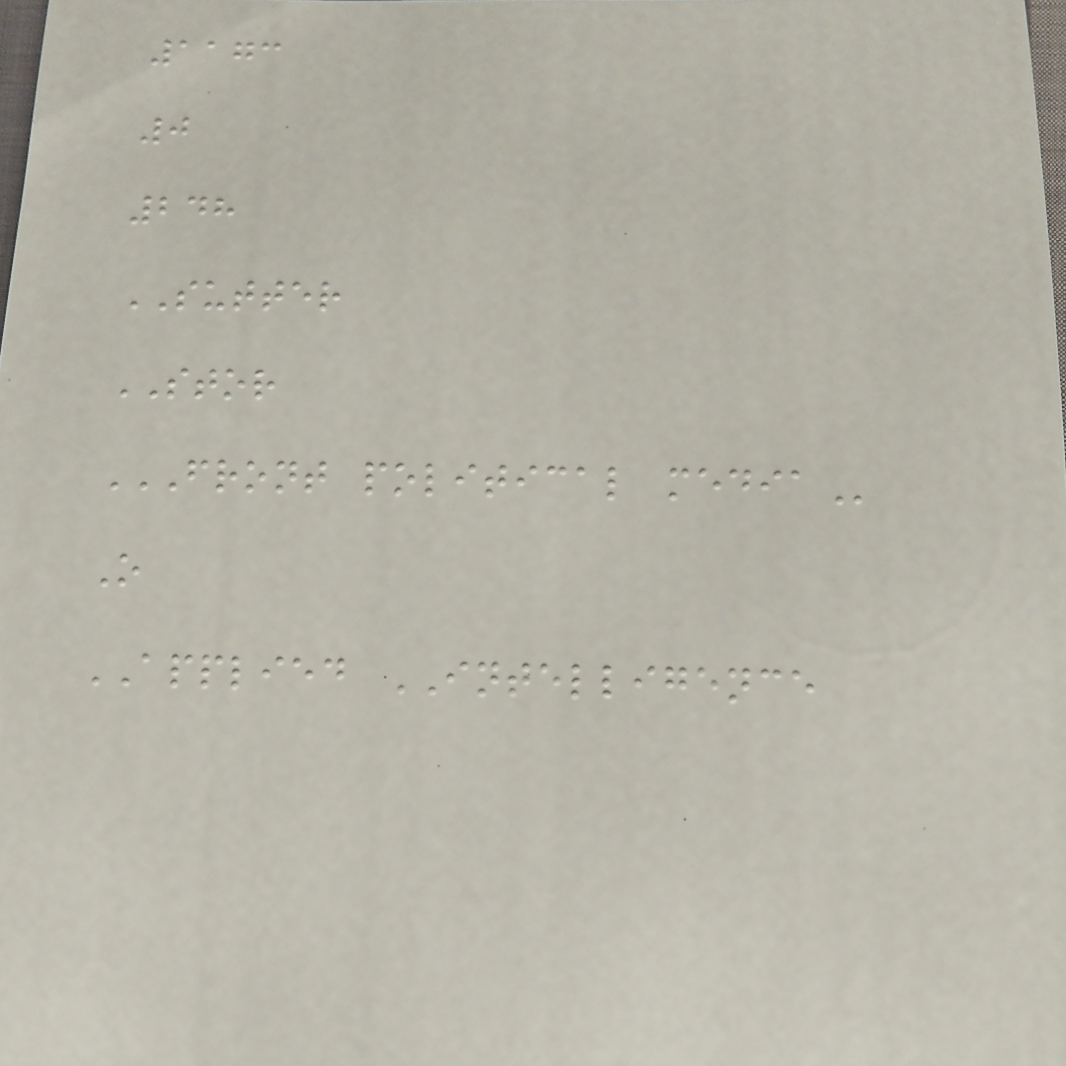1173
0
248
SUTTER
STOR
FRONT POLITICAL MEDIA
O
APPLIED INTELLIGENCE
